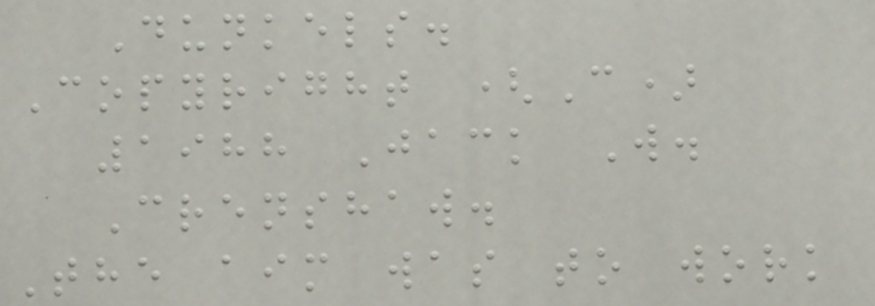Dunkels.
Copyright (C)
1988 Jack W.
Crenshaw.
The aim was to work
